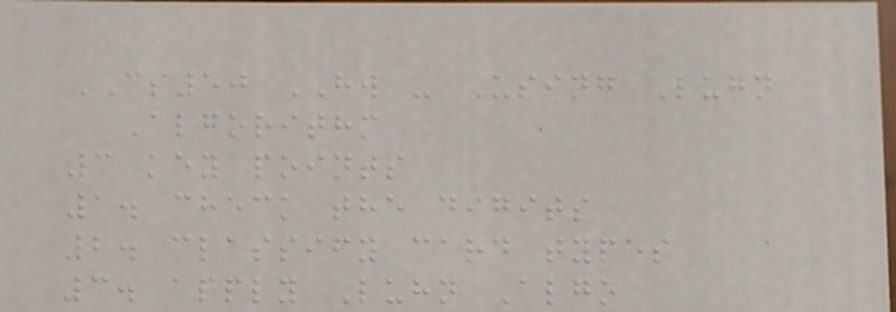CS50 HW - Using Luhn
Algorithm
3 key points
1. check the digits
2. classify card types
3. apply Luhn Algo
